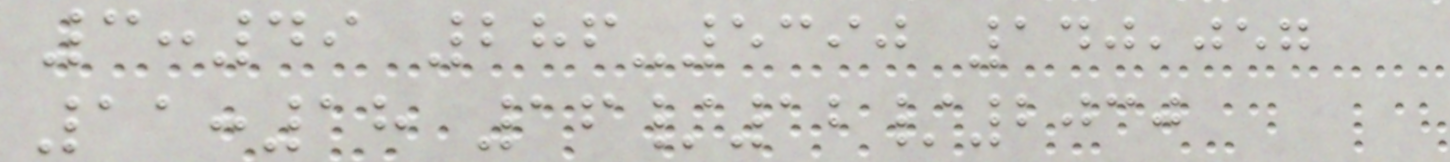3:49 286-5390 140,057
11:18 16/12/2030
